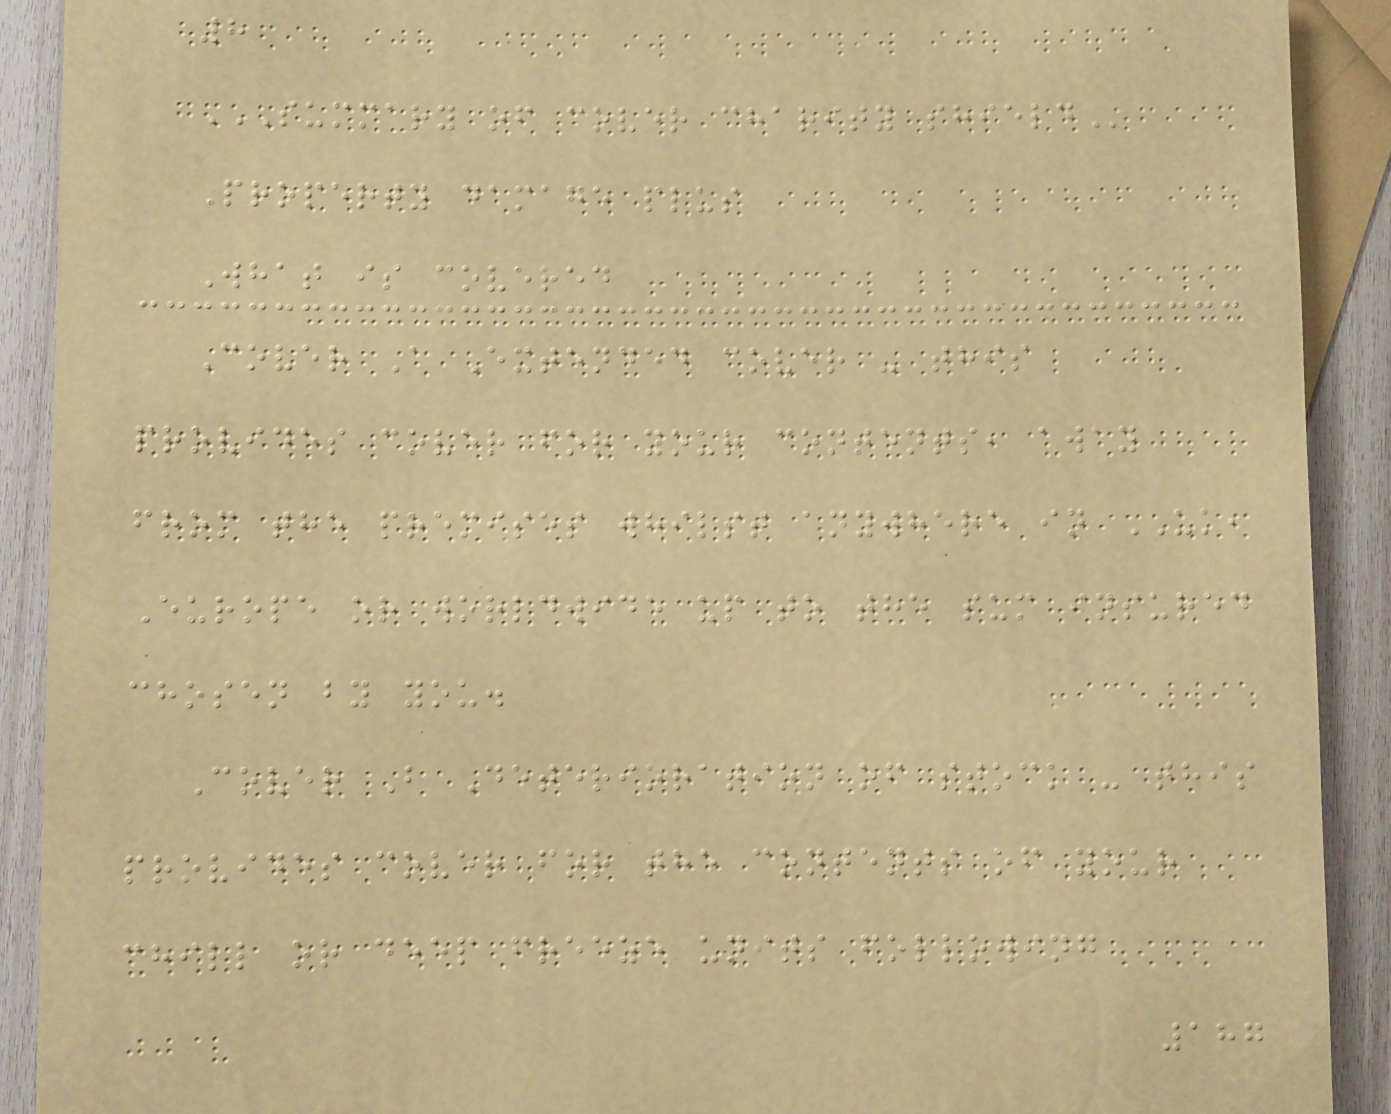8
SUMMARY OF COVER CHARITY SHIELD
Property damage plus
What is covered
Cover A Extended cover - this
provides cover for your contents, away
from the premises whilst anywhere in UK,
Europe or worldwide up to the sum insured
chosen by you.
Cover B Deterioration of stock - this
provides cover for the contents of your
chill or deep freeze units following
187
